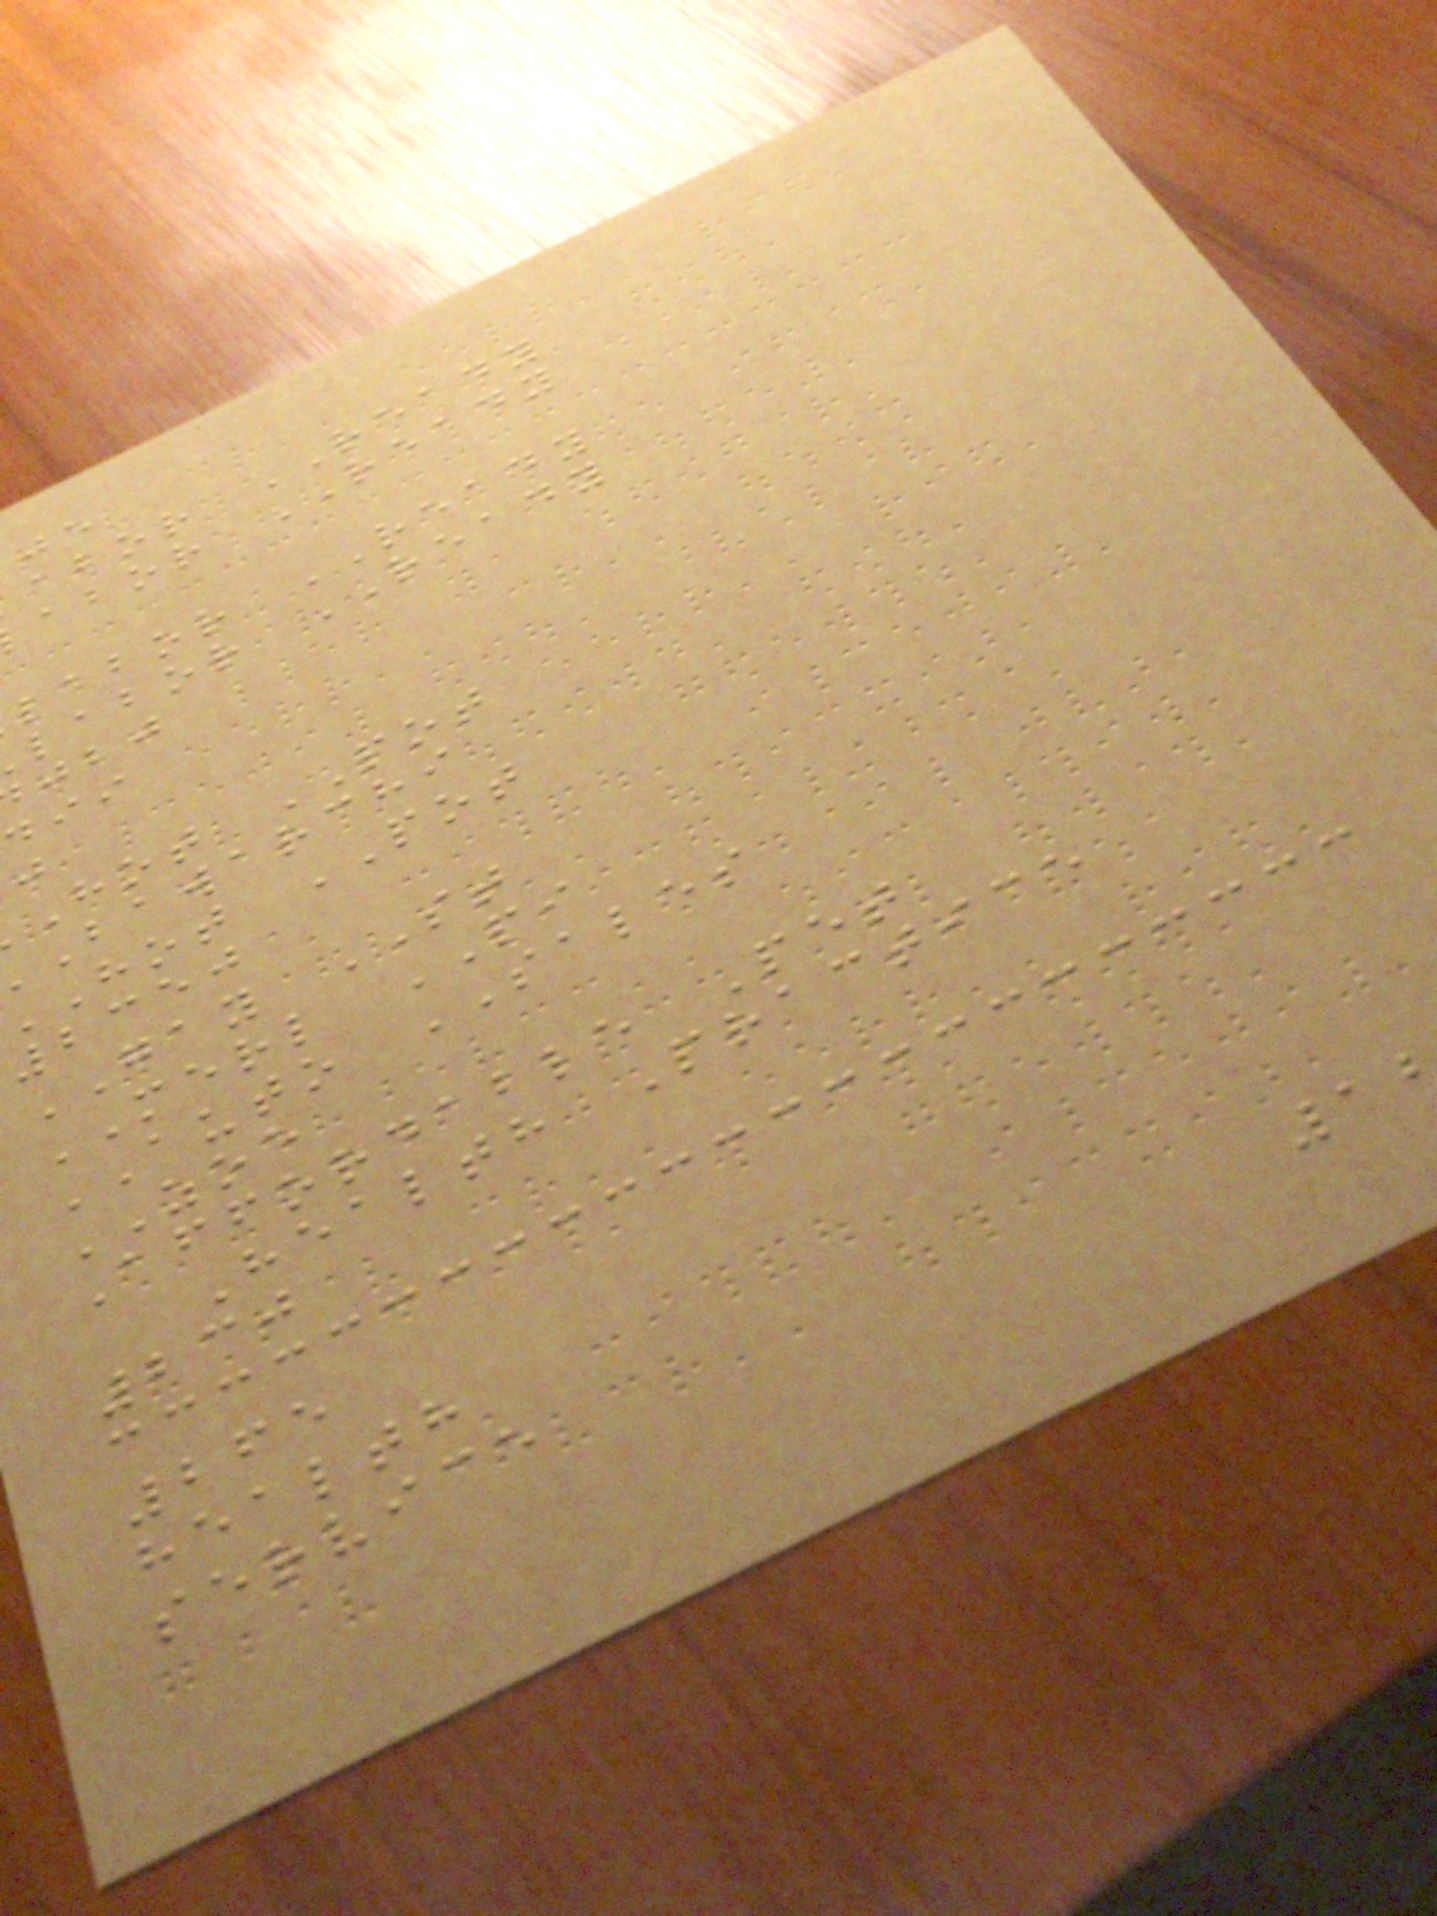abor READY
abor READY
labor READY
labor READY
hot POT
bawarchi
hot POT
2350
GAY ST
MERL PI
AUTO SALES
ZOE
Affordable Pet
Health Practice
230
265
health
service
